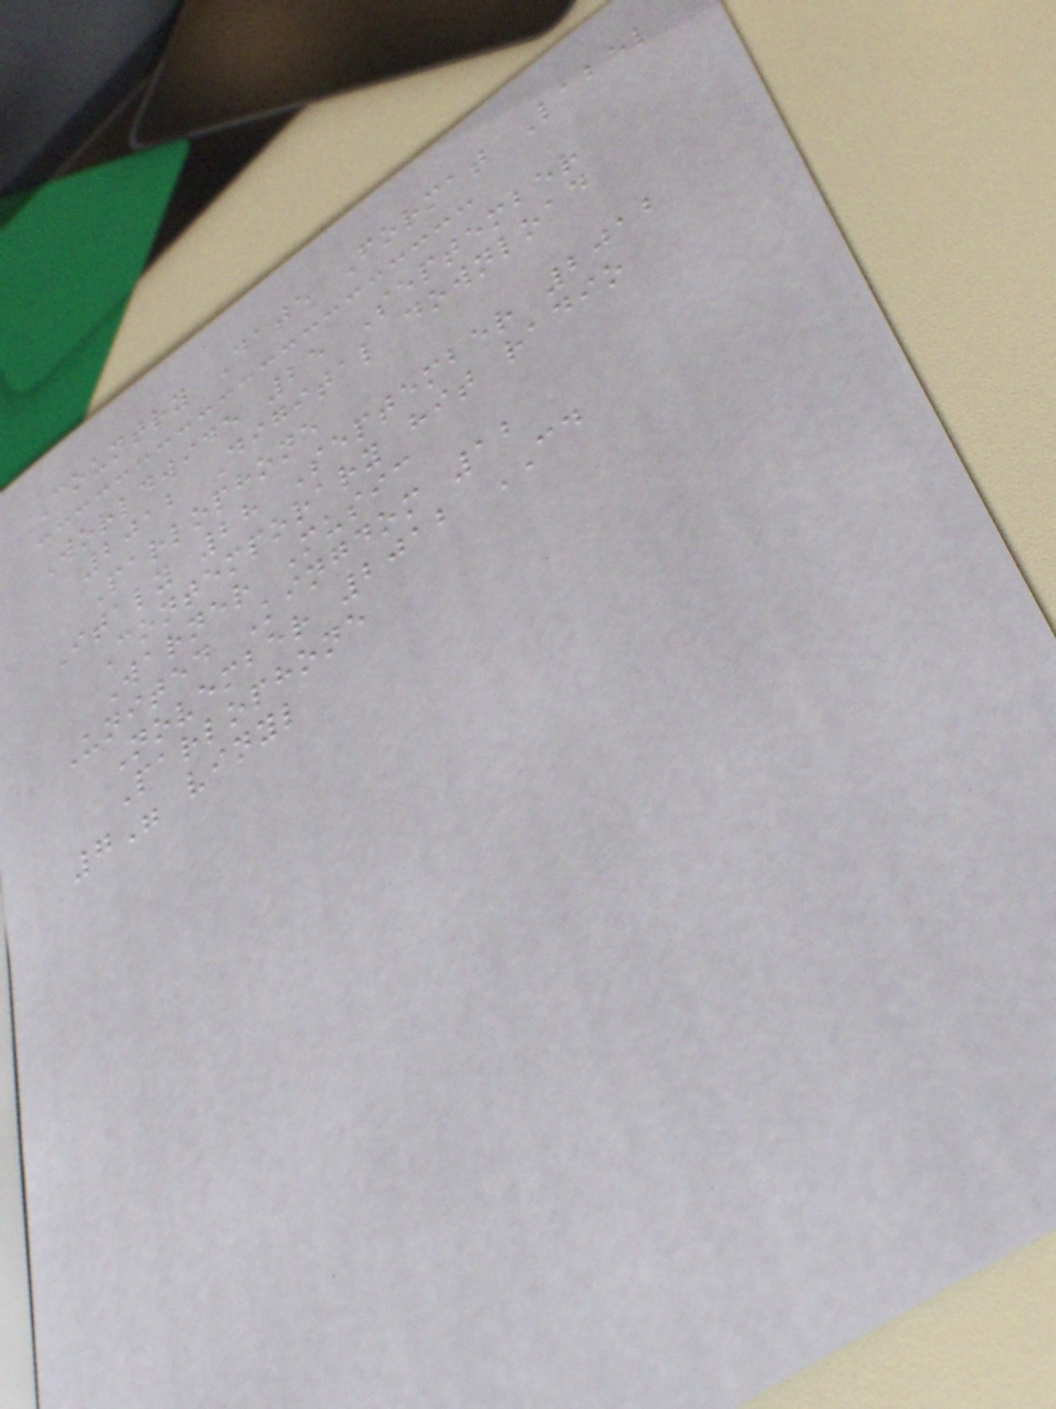Country Date Format Label
Worldwide 25 September
2012 Digital download
Parlophone
Italy 28 September 2012
Contemporary hit radio
Warner Music
United Kingdom 12
November 2012 CD
Parlophone
7" vinyl
